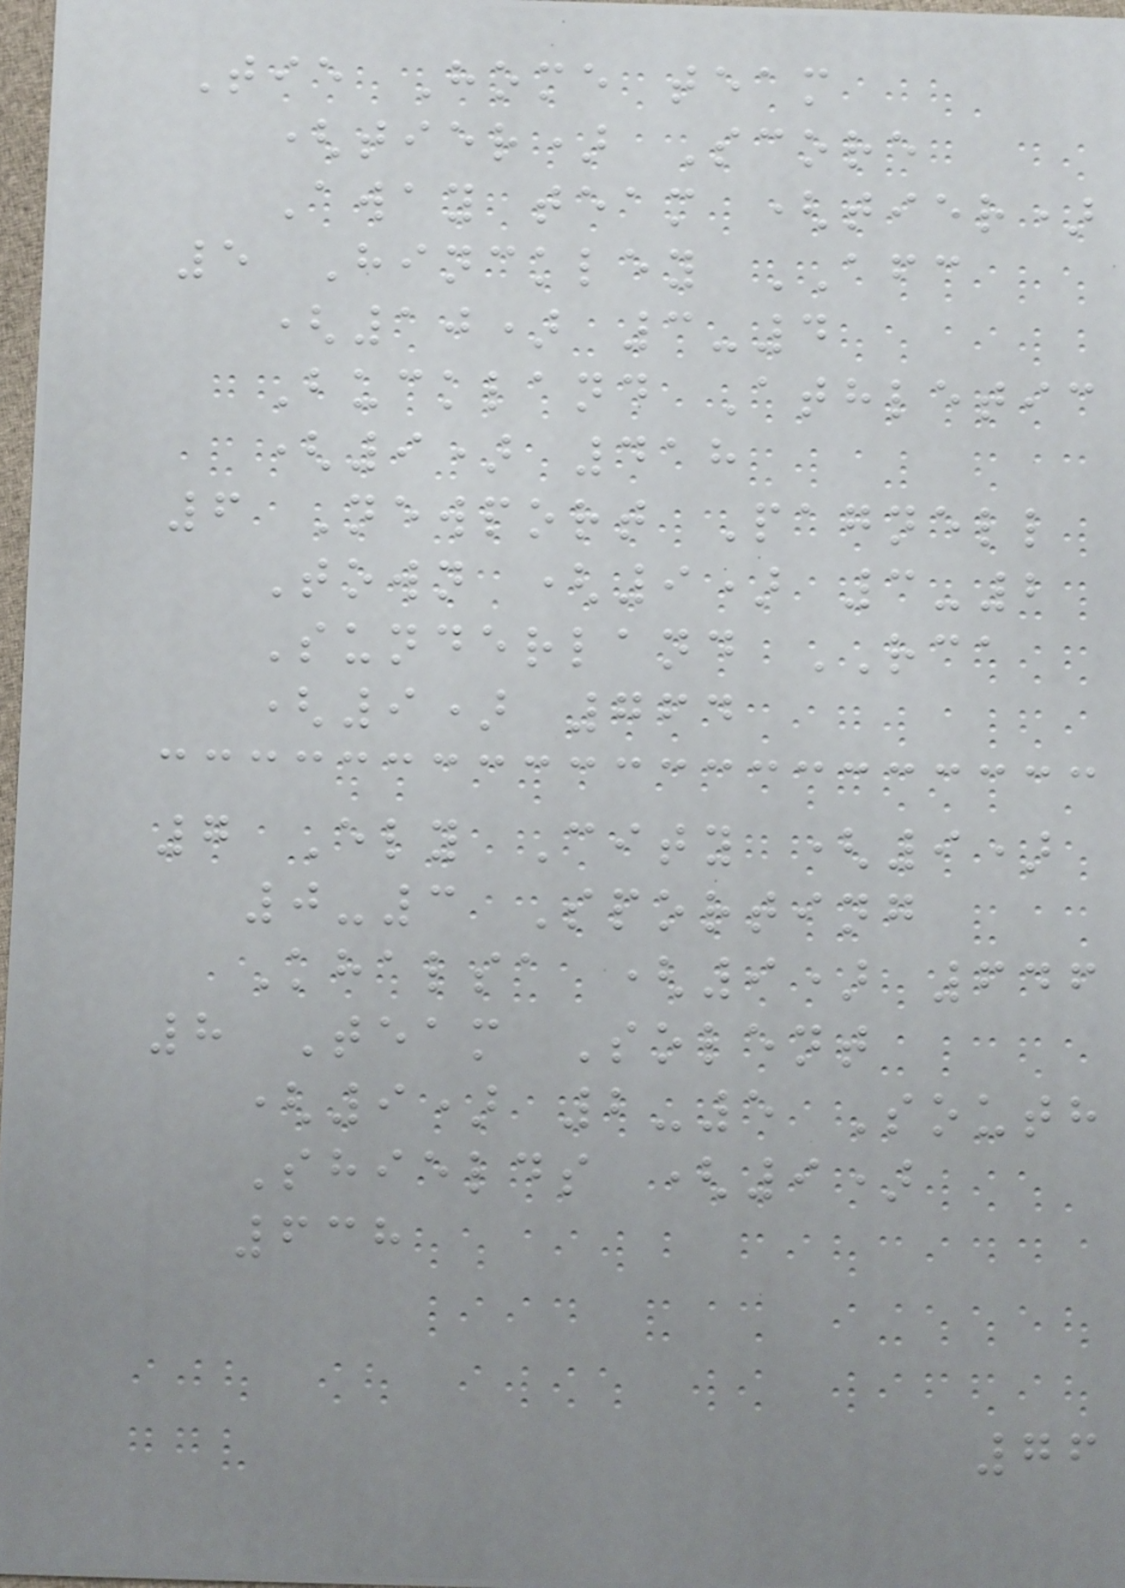Tie Home team
(tier) Score
Away team (tier)
5 Hinckley AFC
(10) 3-4
Buckland Athletic
(9) 418
6 Newport Pagnell
Town (9) 3-2
Sunderland RCA
(9) 764
7 Ely City (9)
0-3 Sporting
Khalsa (9) 646
8 Team Solent
(9) 2-5 South
Shields (9)
638
76
